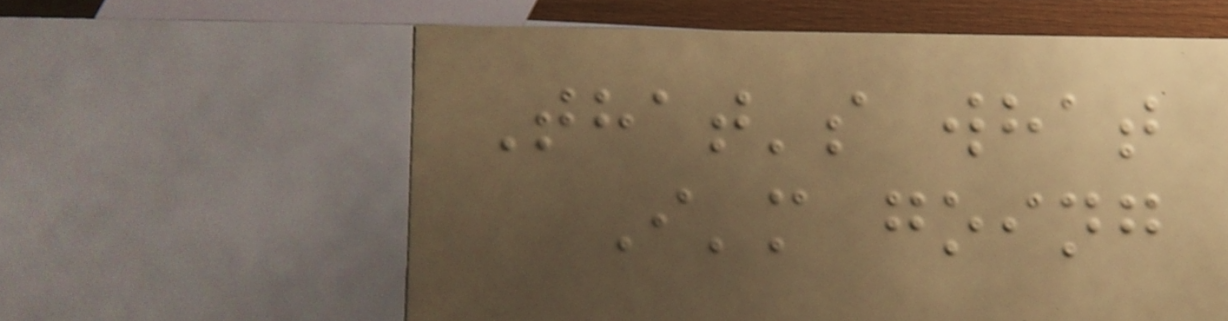That's what
I'm going
